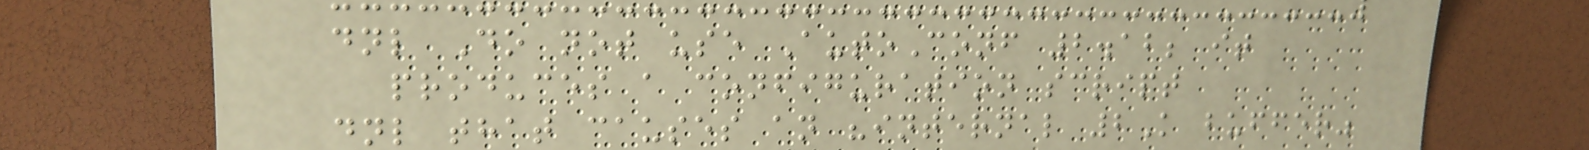dnl Do not use AutoConf 2.12; it
produces a configuration script
dnl that causes an "internal 2K buffer"
